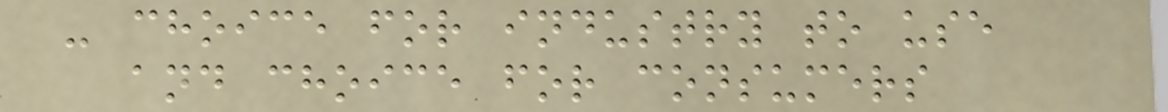- choice for industry to use
and choice for consumers
